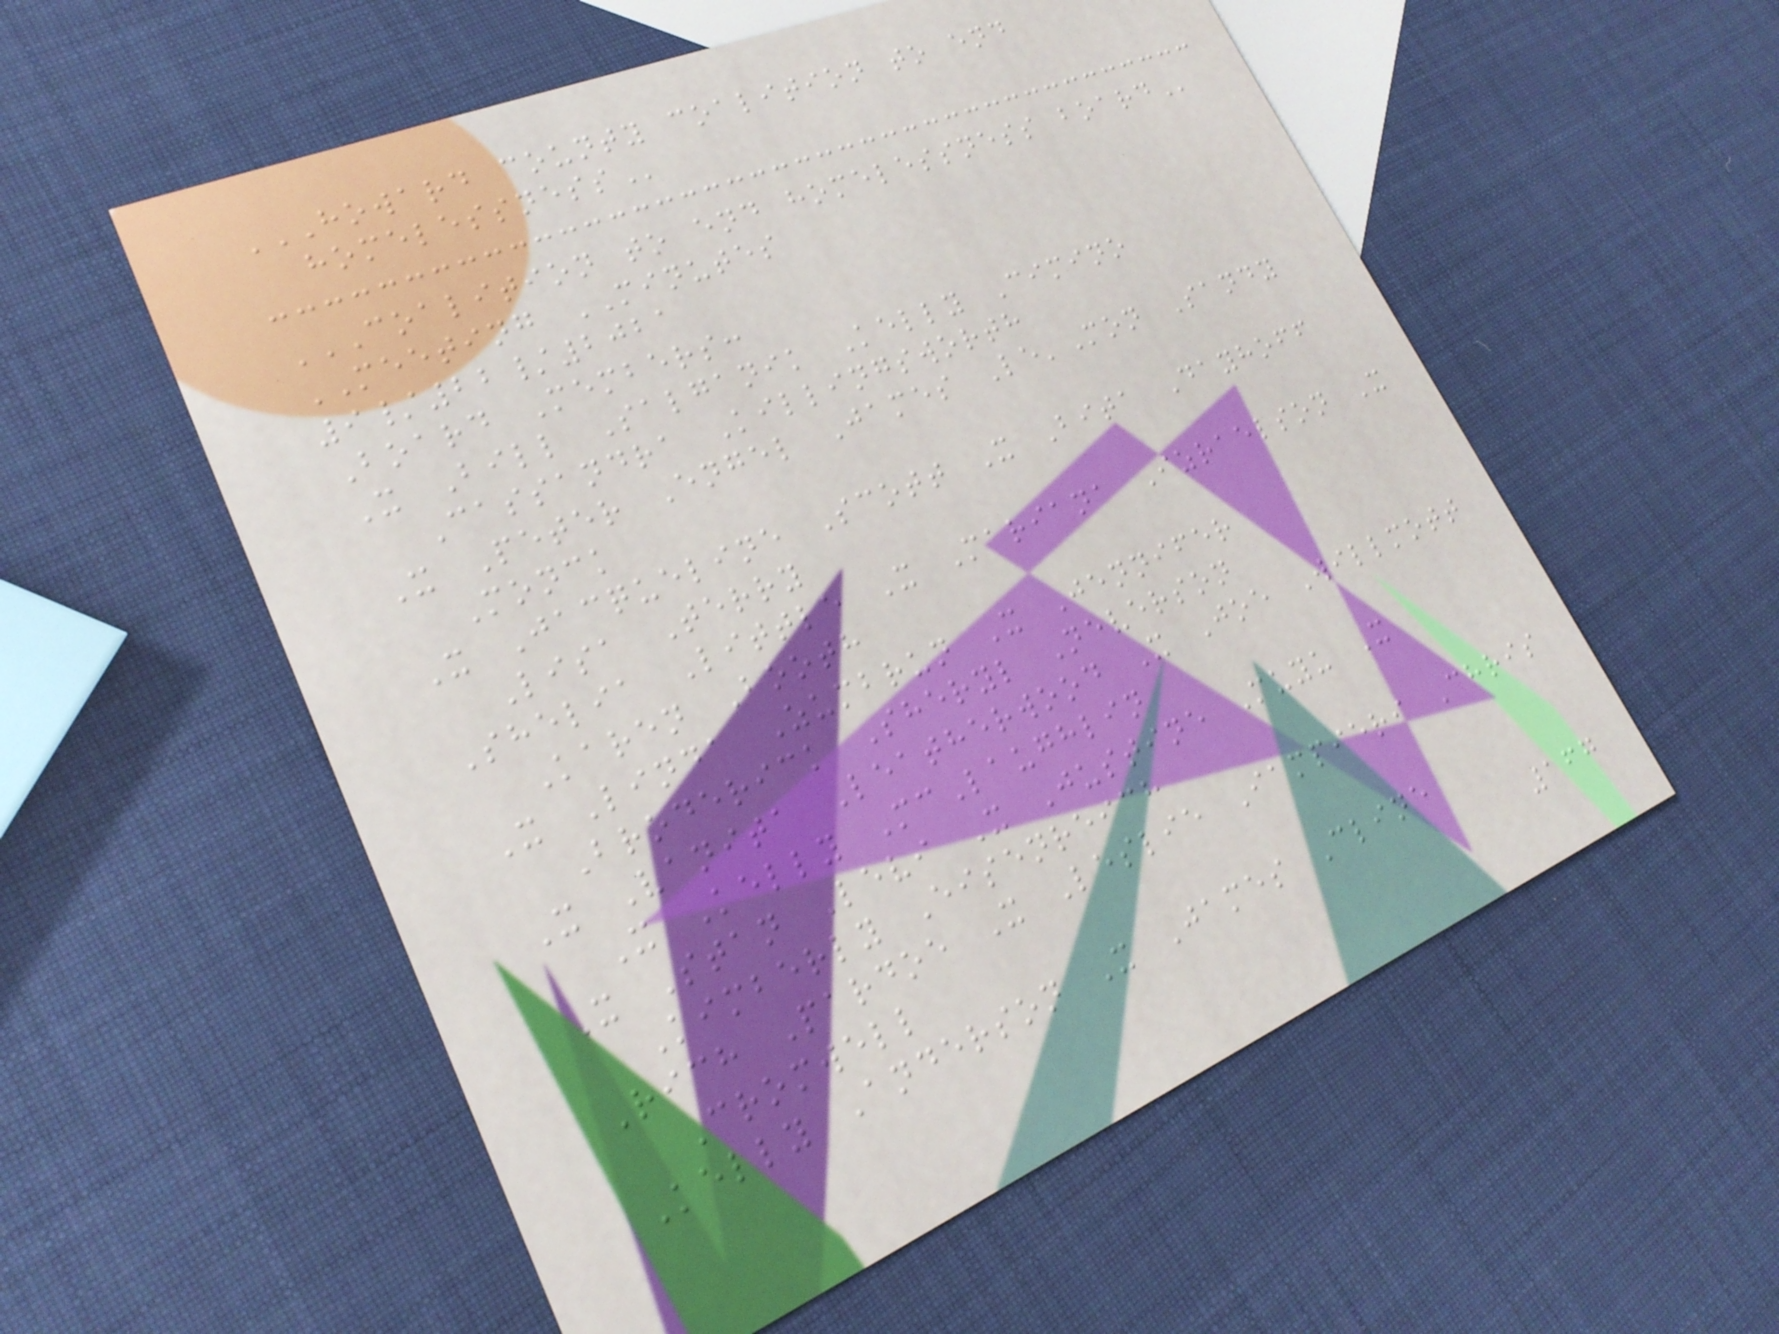HOWARD COUNTY COALITION TO END
HOMELESSNESS
COALITION TO END HOMELESSNESS BOARD
MEETING MINUTES
9/22/2021
Board Members:
X Bill Salganik Kelly Cimino
Cassandra Killingsworth
X Peter Engel James Le'Mon Sandy
Monck
X Jacqueline Scott X Bita Dayhoff
Lisa Terry
Shelia Little X Mariana Izraelson X
Karen Booth
X Linda Zumbrun X Jennifer
Broderick Sheryl Neverson
X Vanita Leatherwood X Joe Willmott
X Kelly McLaughlin
X Stan Levi X Justine Muyu X
Kimberly Eisenreich
Rich Pardoe X Leslie Iampieri Chris
Cromwell
Kelly Anderson X James Cline
167
